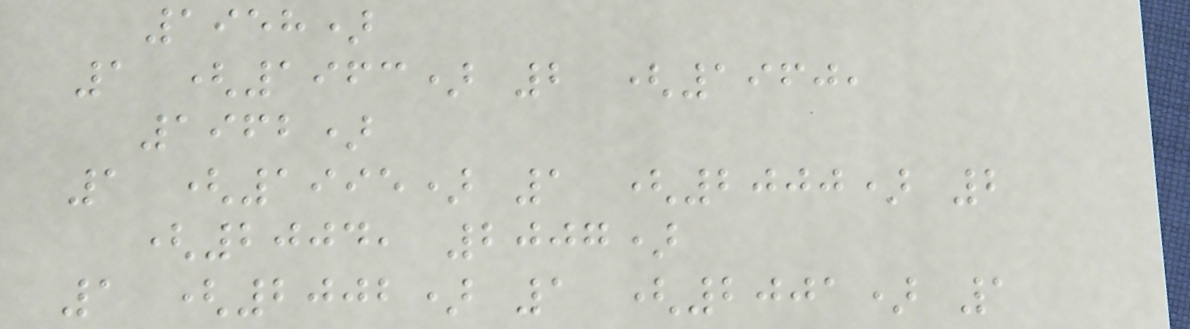1958)
1 (1963) 2 (1960,
1962)
1 (1995) 1 (2000) 2
(2004, 2007)
1 (2002) 1 (2001) 1
